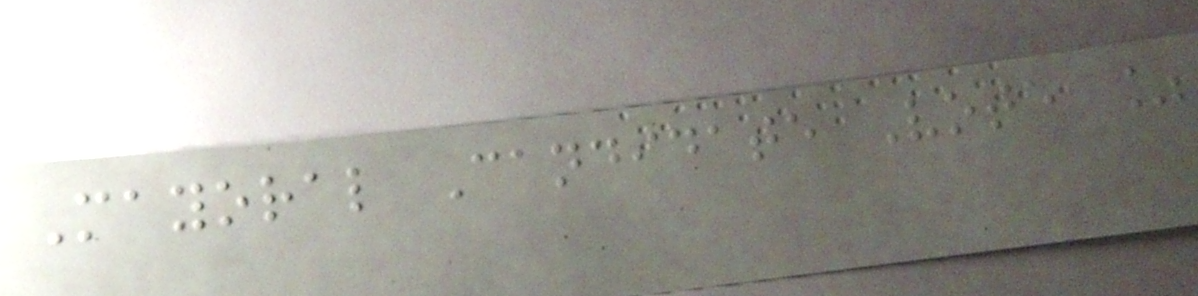Mayoral Candidate Vote %
